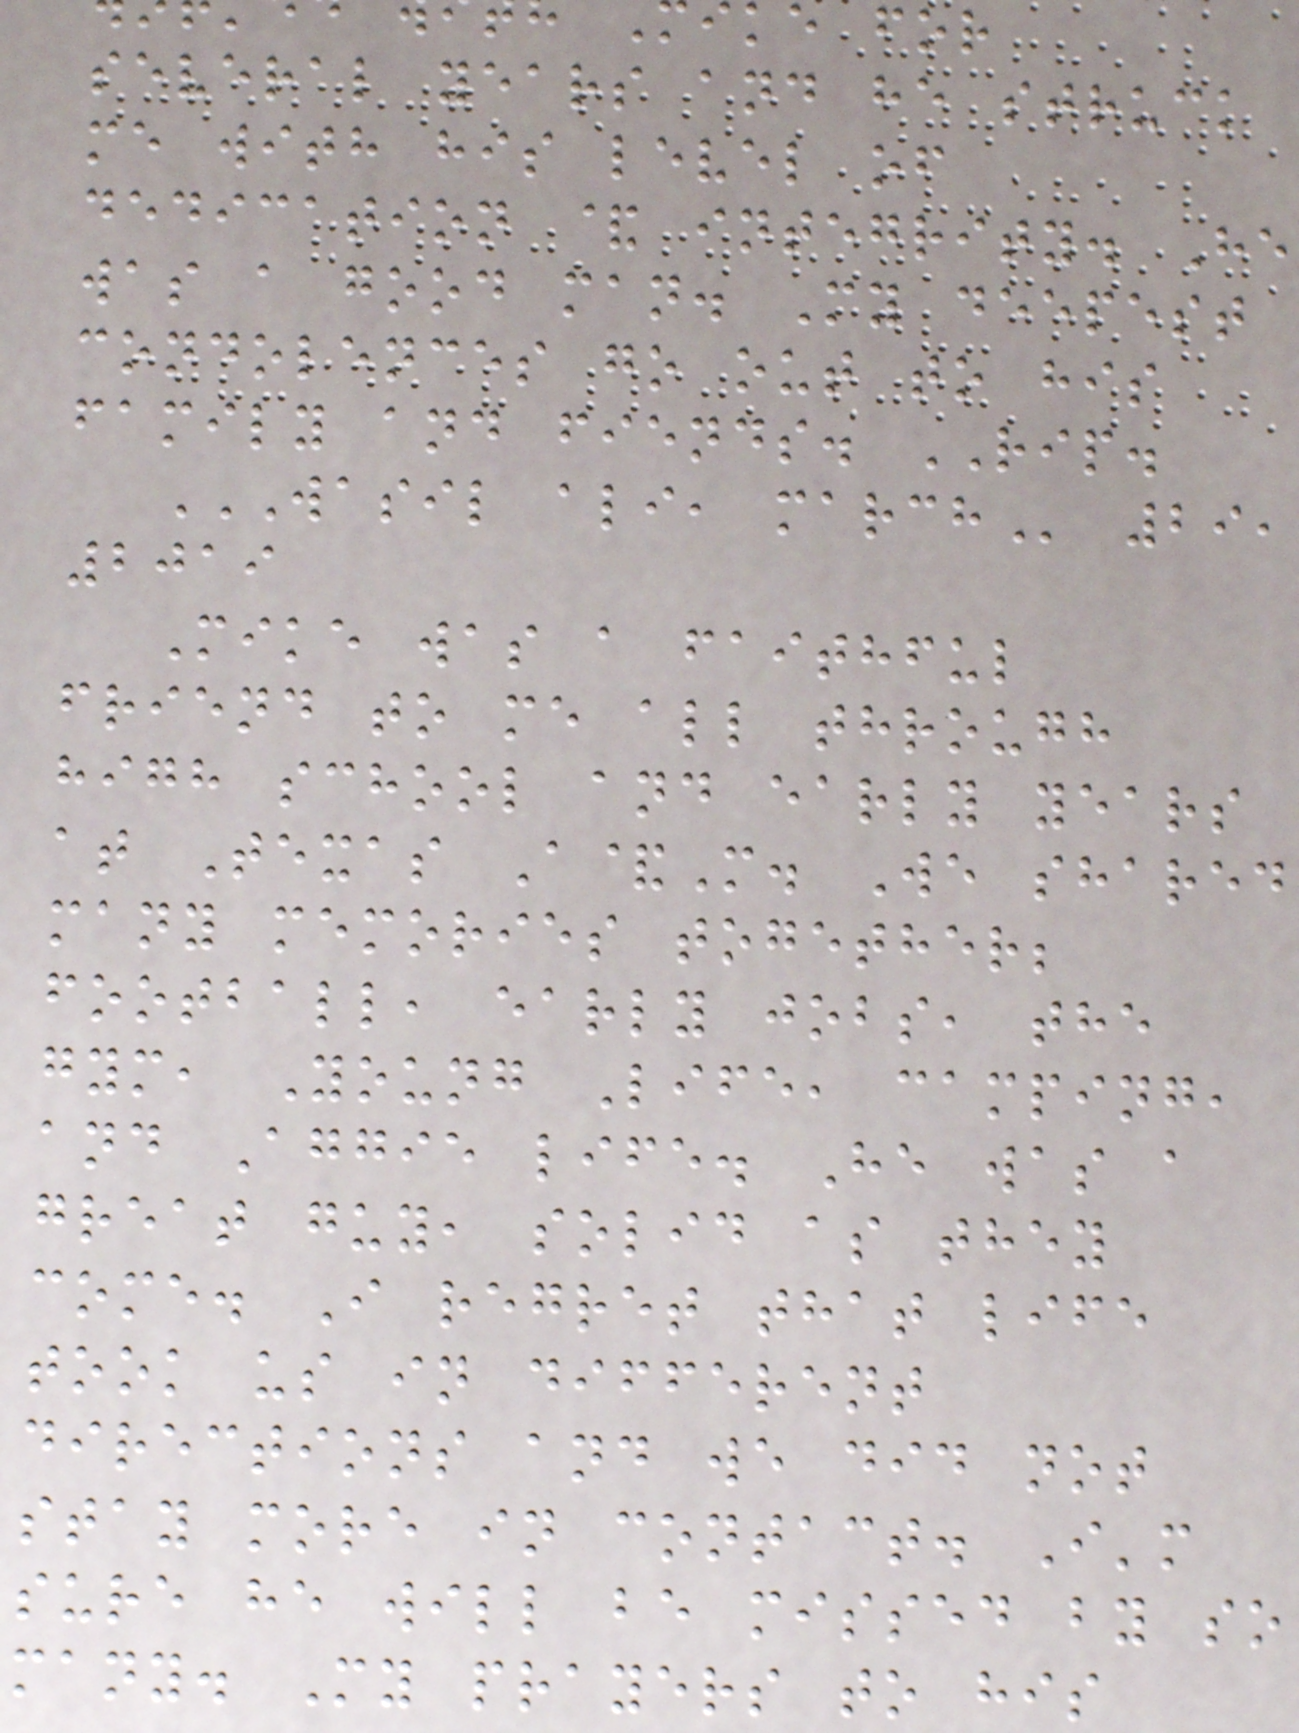ike for
several years and he struck
me with his level of
dedication & integrity. He
was a good man. My deepest
condolences go out to his
family and fiends. RIP.
WASIL ALI, MARCH 29,
2019
Mike was a faithful
friend to me all through
high school and early years
at Texas A&M. We shared
many memories together;
football, early jobs, the
gym, Young Life, camping,
and Aggie life. He was a
great guy, solid as they
come. I regret that life
took us in different
directions and we did not
stay more in contact. I'm
sure he will be missed by so
many. My prayers to his
